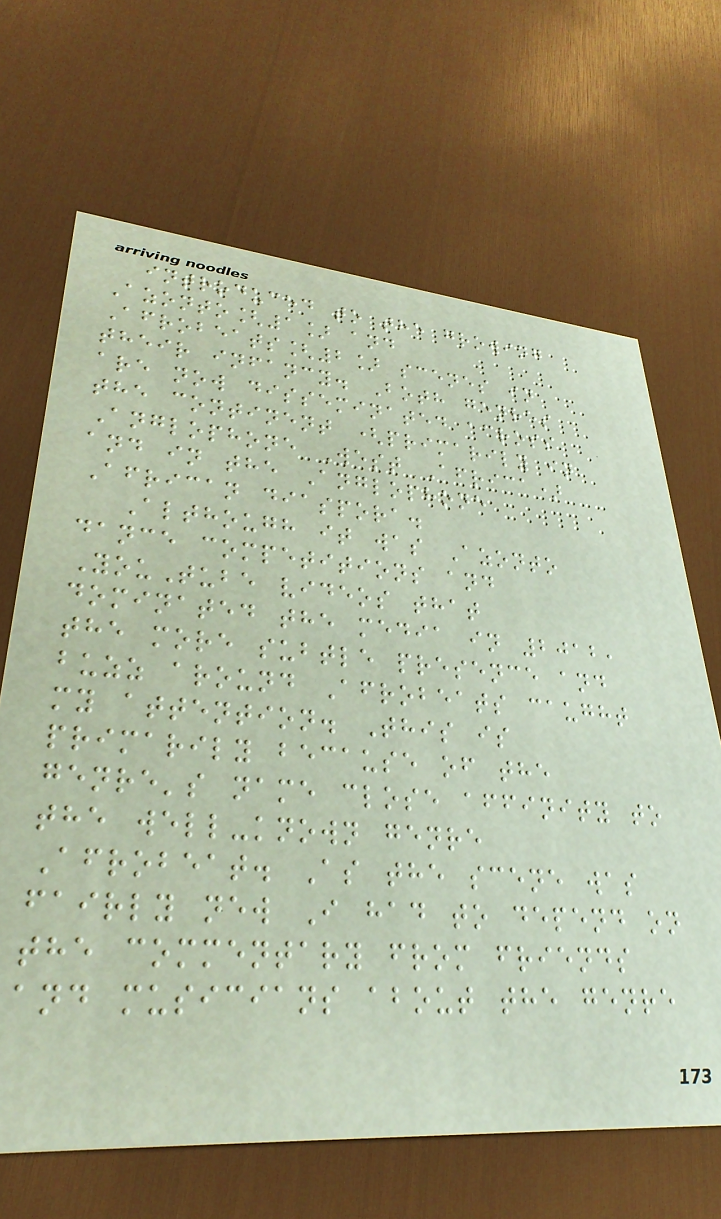introduced to the growing
Azonto[1] and
Afrobeats[2] scenes in
their infancy. Both genres
are now disseminated across
the continent (primarily in
Anglophone West Africa)
and in the Anglophone
African diaspora.
Although it was Azonto
dance competitions and
YouTube videos that
dominated the media in 2012,
the more subtle presence and
buzz around Afrobeats caught
my attention. This is
primarily because of the
genre's name close affinity to
the well-known genre
Afrobeat. As the scene was
fairly new I had to depend on
the commentary from friends
and musicians about the genre
